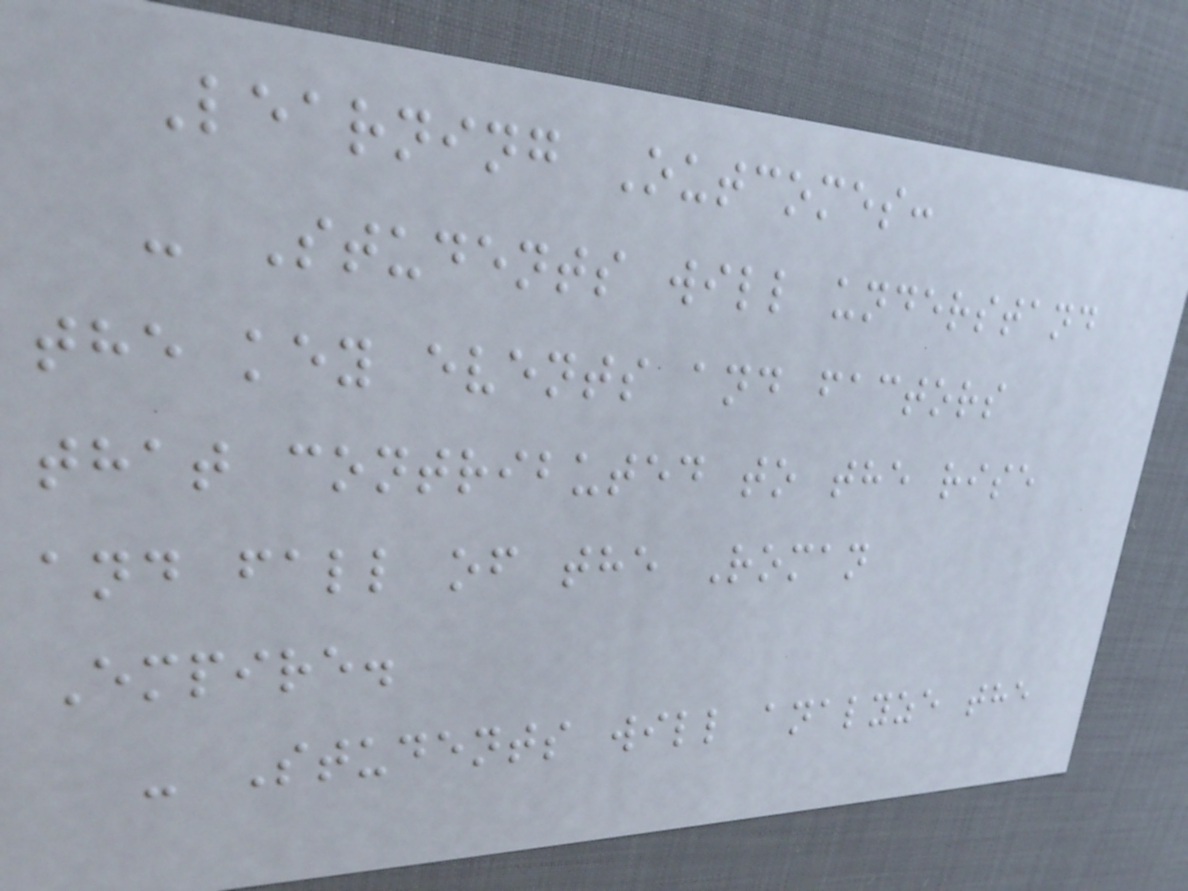Learning Outcomes:
- Students will understand
the key events and factors
that contributed to the rise
and fall of the Roman
Empire.
- Students will analyze the
